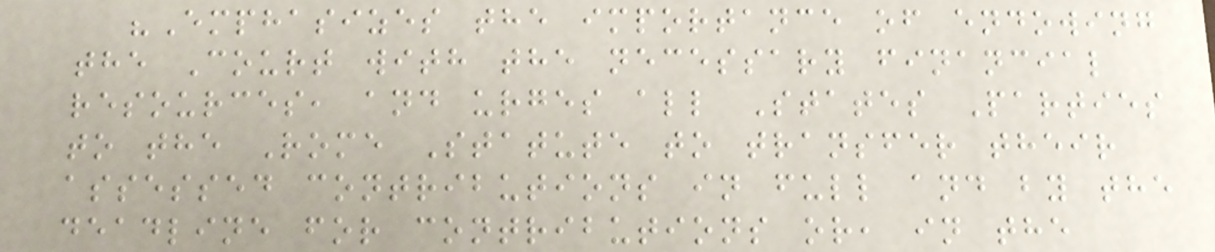"Emphasizes the importance of endowing
the Court with the necessary financial
resources, and urges all States Parties
to the Rome Statute to transfer their
assessed contributions in full and by the
deadline for contributions or, in the
